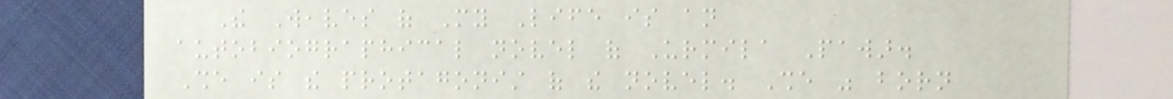The Weaves of My Life is an
autobiographical novel of Urmila Pawar.
She is the protagonist of the novel. She was born
